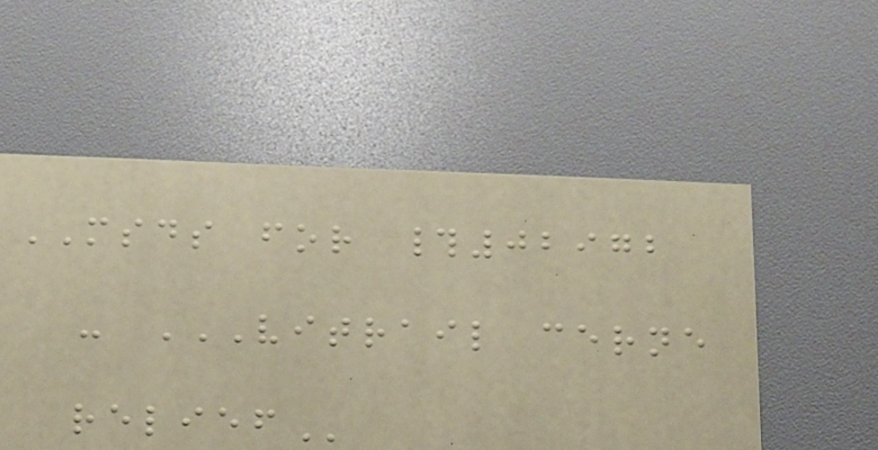MSDS for #02972
- VITRAIL CERNE
RELIEF
